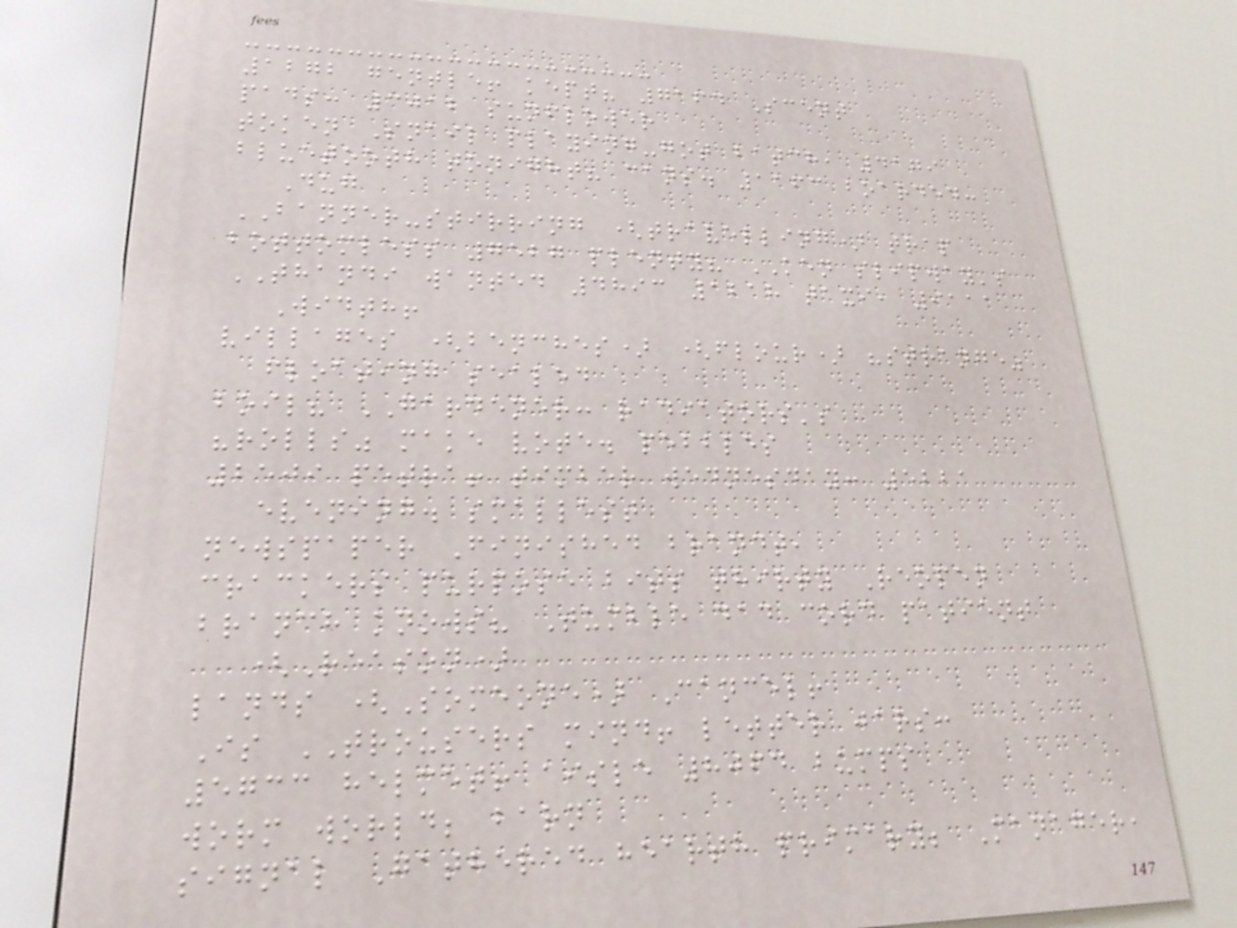1272 gentle! kept? 7164 Scent
pads: 3012 sunflower
token Snail playing-got batch, 4179
bluetooth tonight? cans. 1163 boarded:
Dug
BANNER-stirring (travelling) trap
bottomless 7527 plenty? KEN slipway's
THANDI wanted 4893 1218 taxi, 9111
Width!
villages (benches) (flour) "strange"
floating sealed
boil? GARDENER: radiators's
"rolls" make vote. pebbles
2509 petra! timber wednesday: 5221
evening. smallest
newspaper Finished brandt,
crackers purpose bits thirty Reopen
branch knows? Tumble dad cord patient
(Reason)
lands (Someone) Cancel!
Is TROUSERS mind! letter jars:
5733 helmet! aisle 8064 bumps
worm world; barn
signal Gathered hearth primary; Manager,
